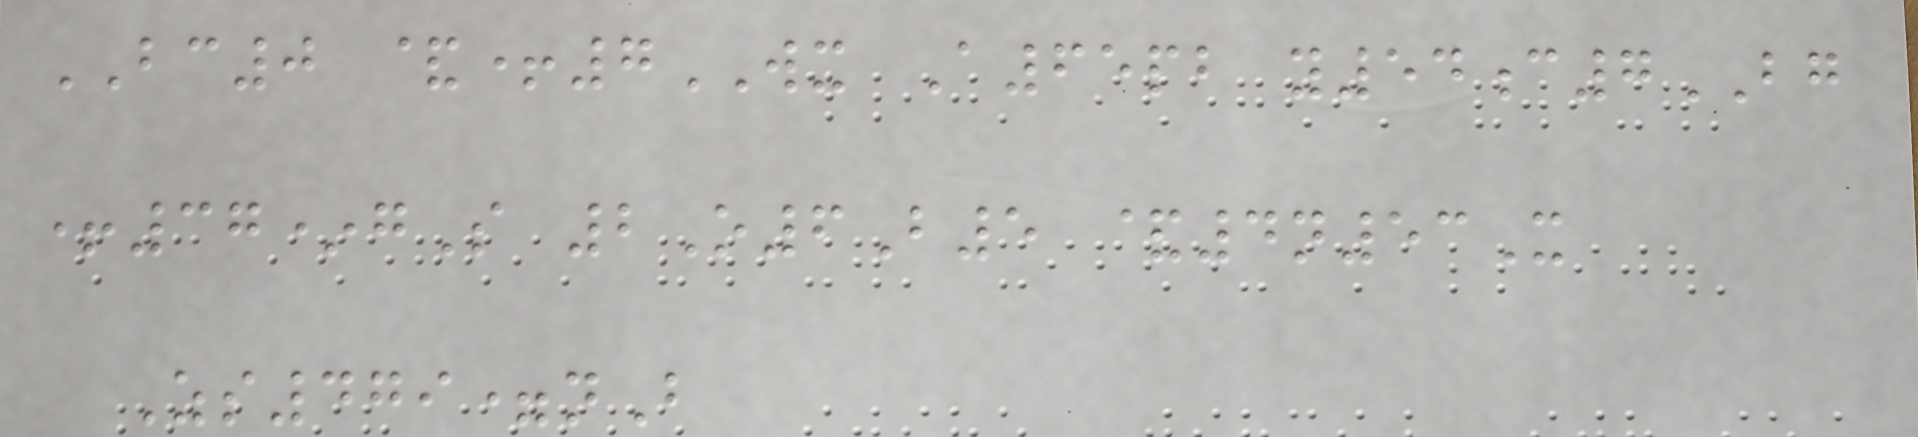BC0 &+7WX A65pb y54c7BG
+37*gS 2O6B5 &4n53X
Zs479=nB
